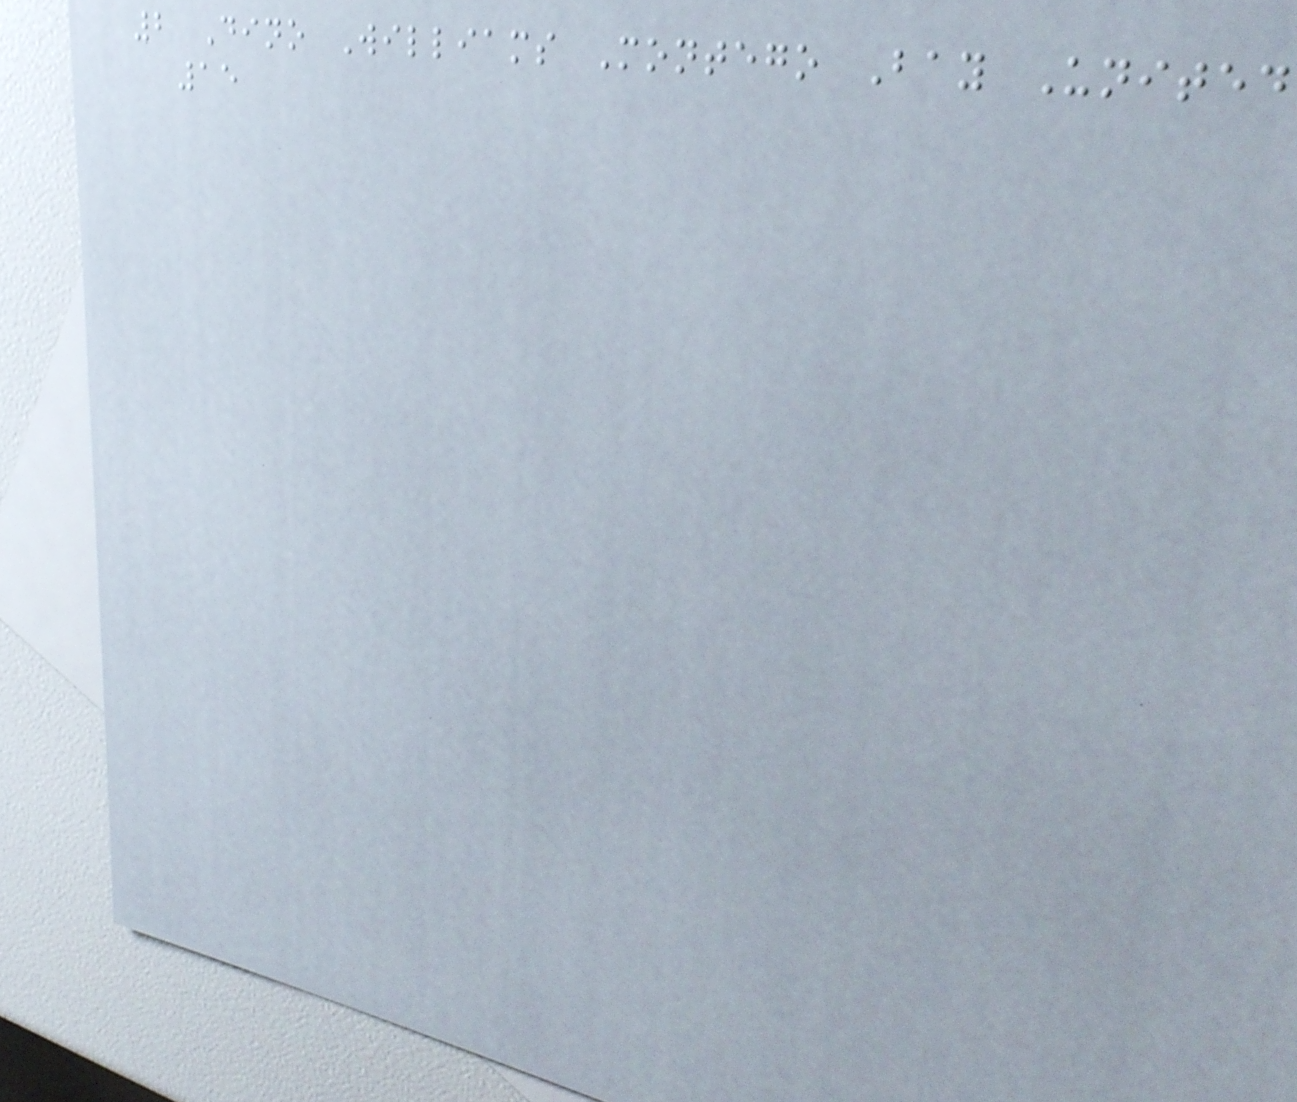2 Dino Williams Montego Bay United
15
